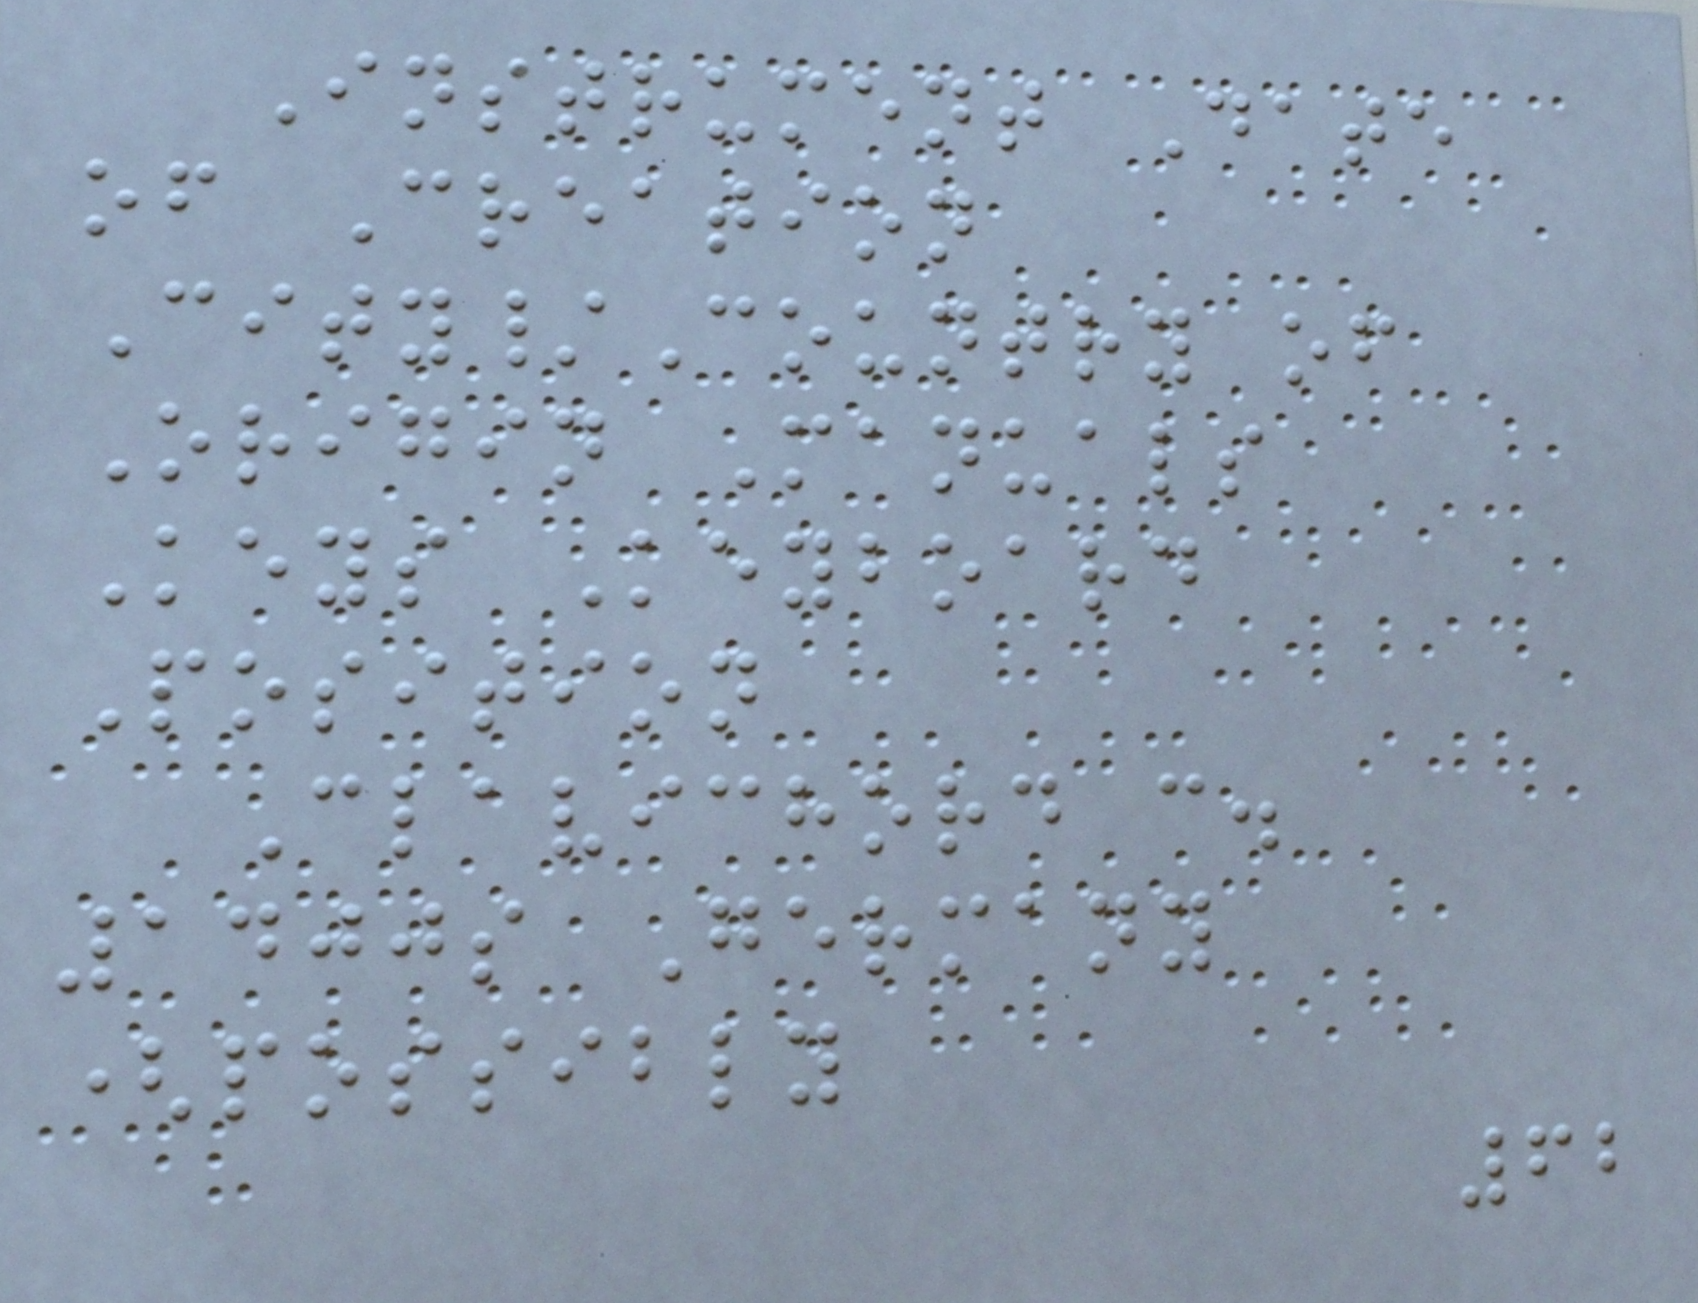Instrument Date
of Creation
City/Country of
Origin Manuals
Keys Keyboard
Position
Clavichord c.
1400s Germany
(possibly
62
